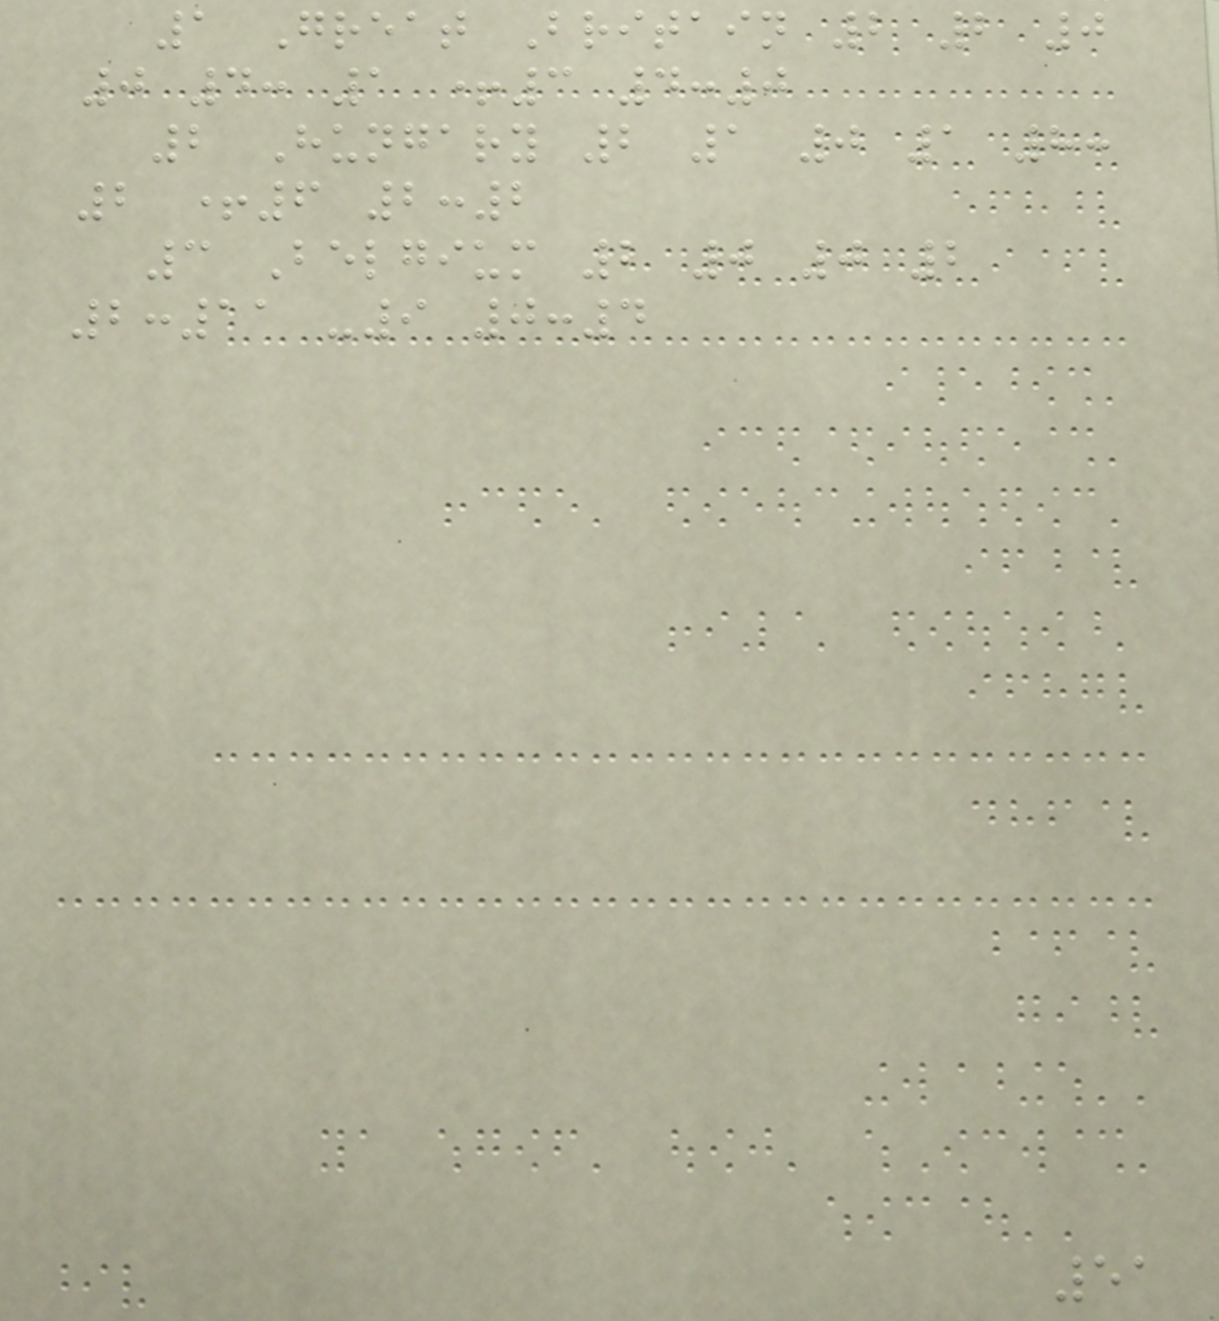1 Great Britain 2 2 0
0 4: 1 +3 4:0
2 Hungary 2 1 0 1 8:
2 +6 2:2
3 Belgium 2 0 0 2
2:11 -9 0:4
51
